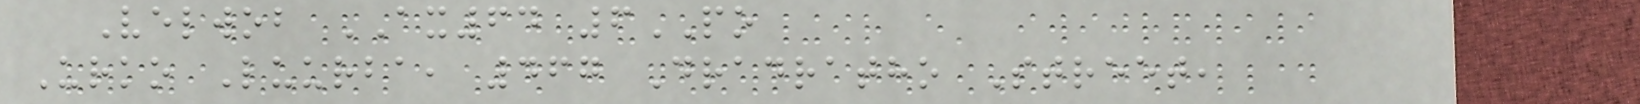Velwob AX64 6PO
Urko Luurba, 467 Dradratho Street,
